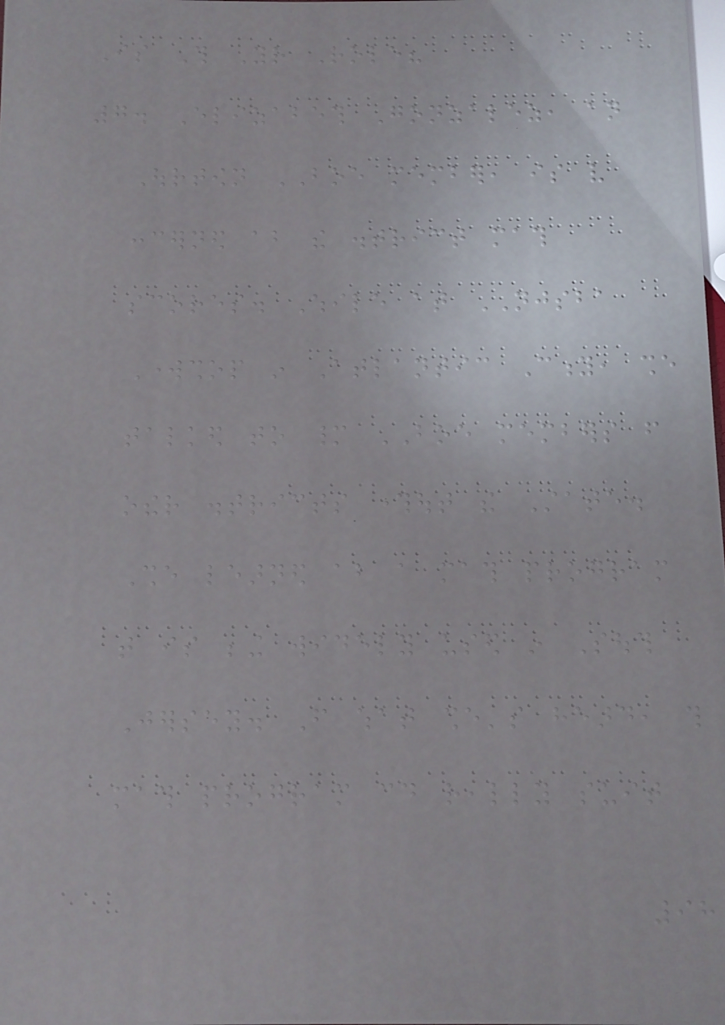Is This Your Role?
7. Elizabeth Gonzalez, an
Ourtown BOE member, is very
concerned about the district math
scores. While at NJSBA
Workshop in Atlantic City, she
talked to many BOE members from
other districts throughout the State.
She learned about a math program
that is being widely used in South
Jersey. From what she's heard, this
math program could really suit
98
